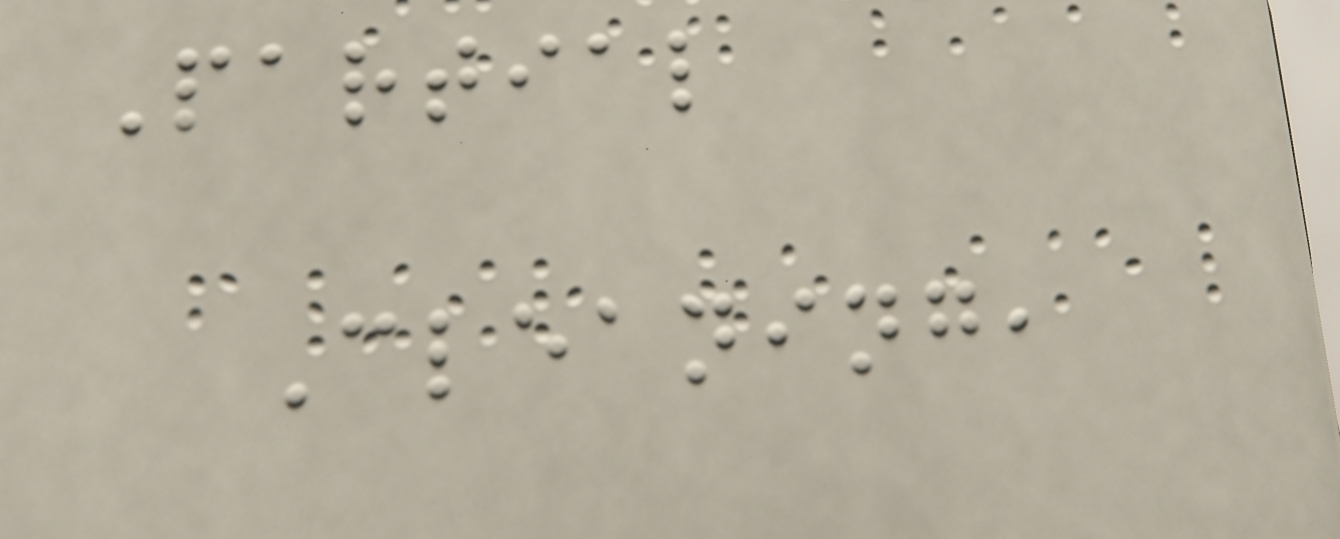Partial
Cleaning,
